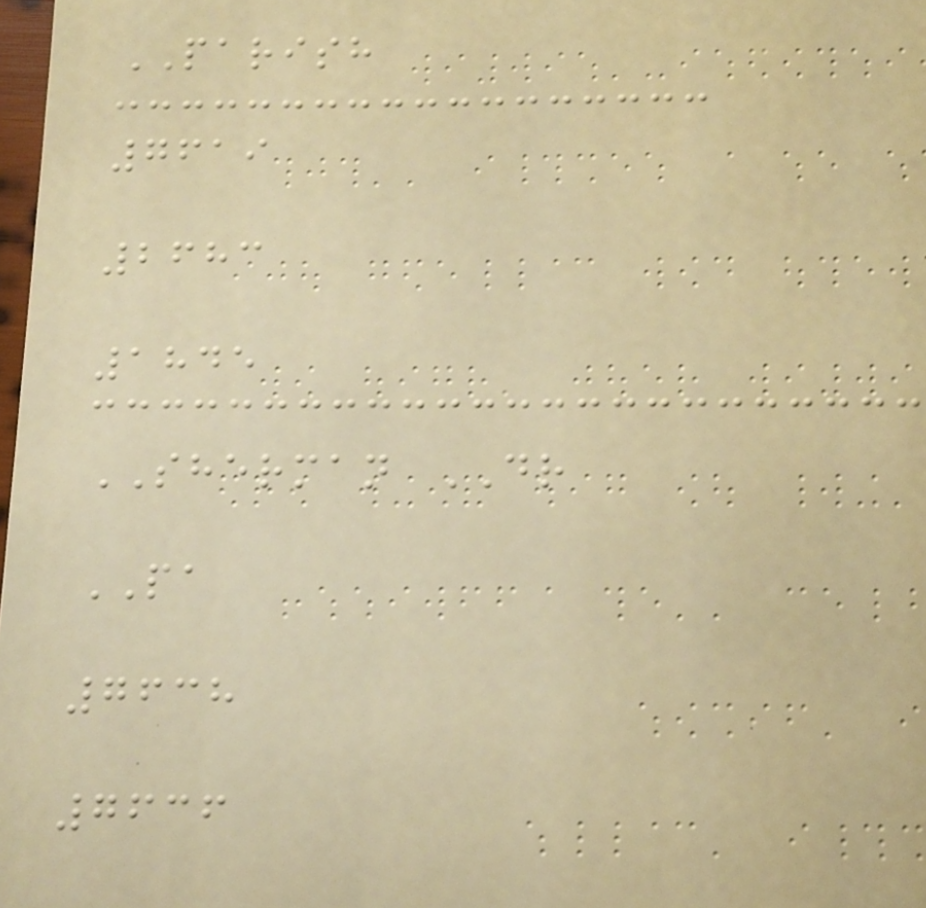PARISH
7619
2683
1845
SHERMAN DR
PA
7638
7636
